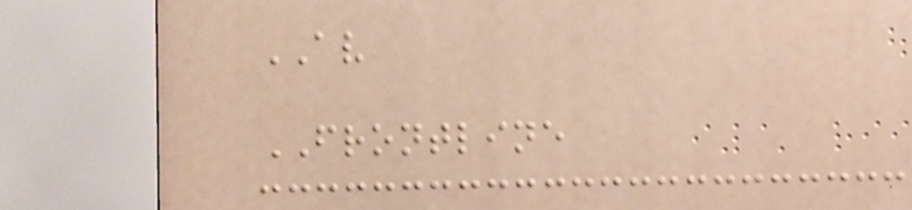AV
FRONTLINE
